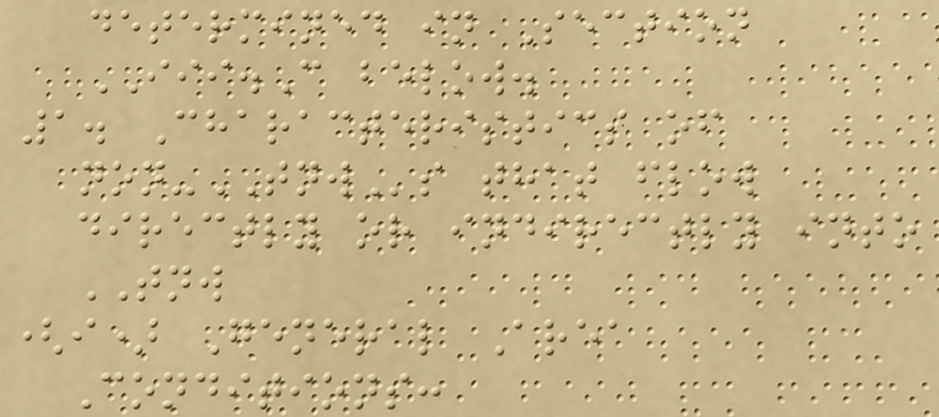determined in Section
III.C below.
1. Characteristics of
non-TNWs that flow
directly or indirectly into
TNW
(i) General Area
Conditions:
